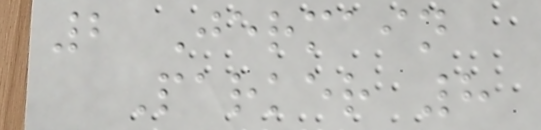2 Jermain
Parker 8
